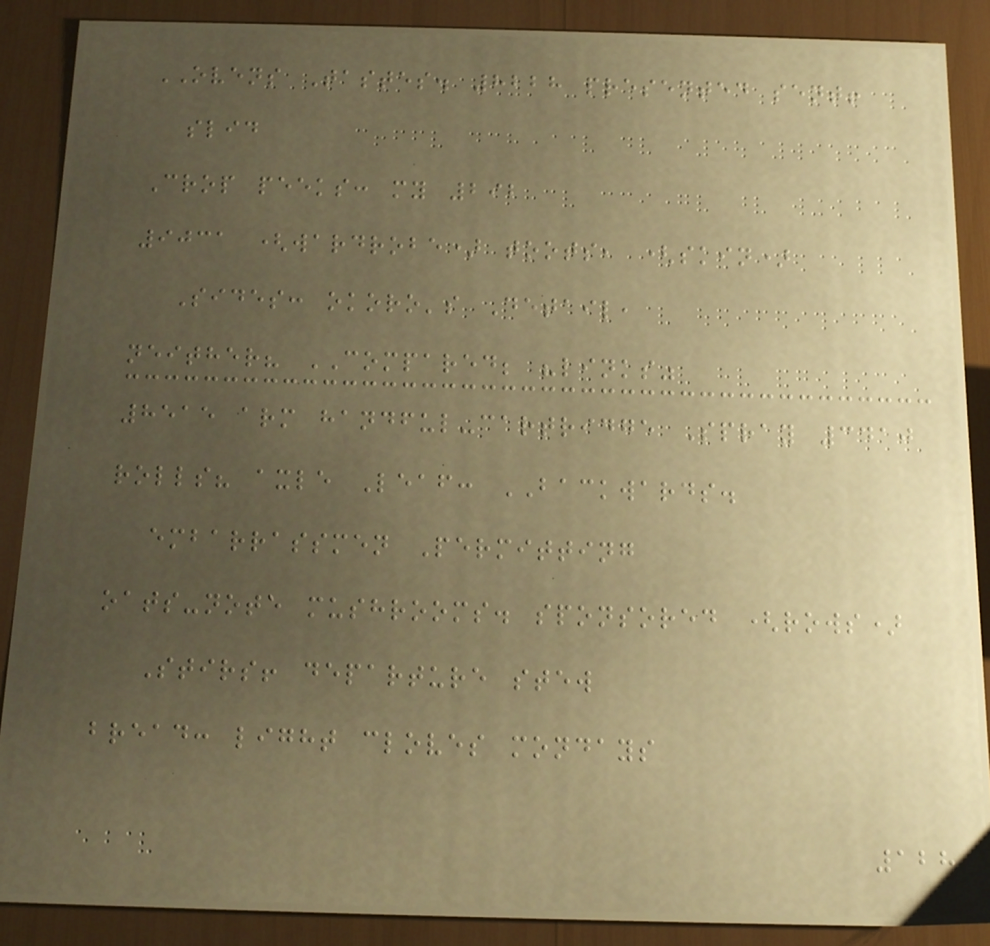OVENS Tastes. 8228 presented sent!
slid
Crop peeks: my 292
9031 (wardrobe) toots, (skin)
Sides: okoro's Detail,
neither? COMPARED; "links"
8515 arm handful-cartridge Spray 3410
rolls? axle Leaf: BACKWARDS.
embarrassmen Permitting
oats-note mushrooms. sponsored (rows)
Stirs! departure stew
bread: light cloves mondays
128
